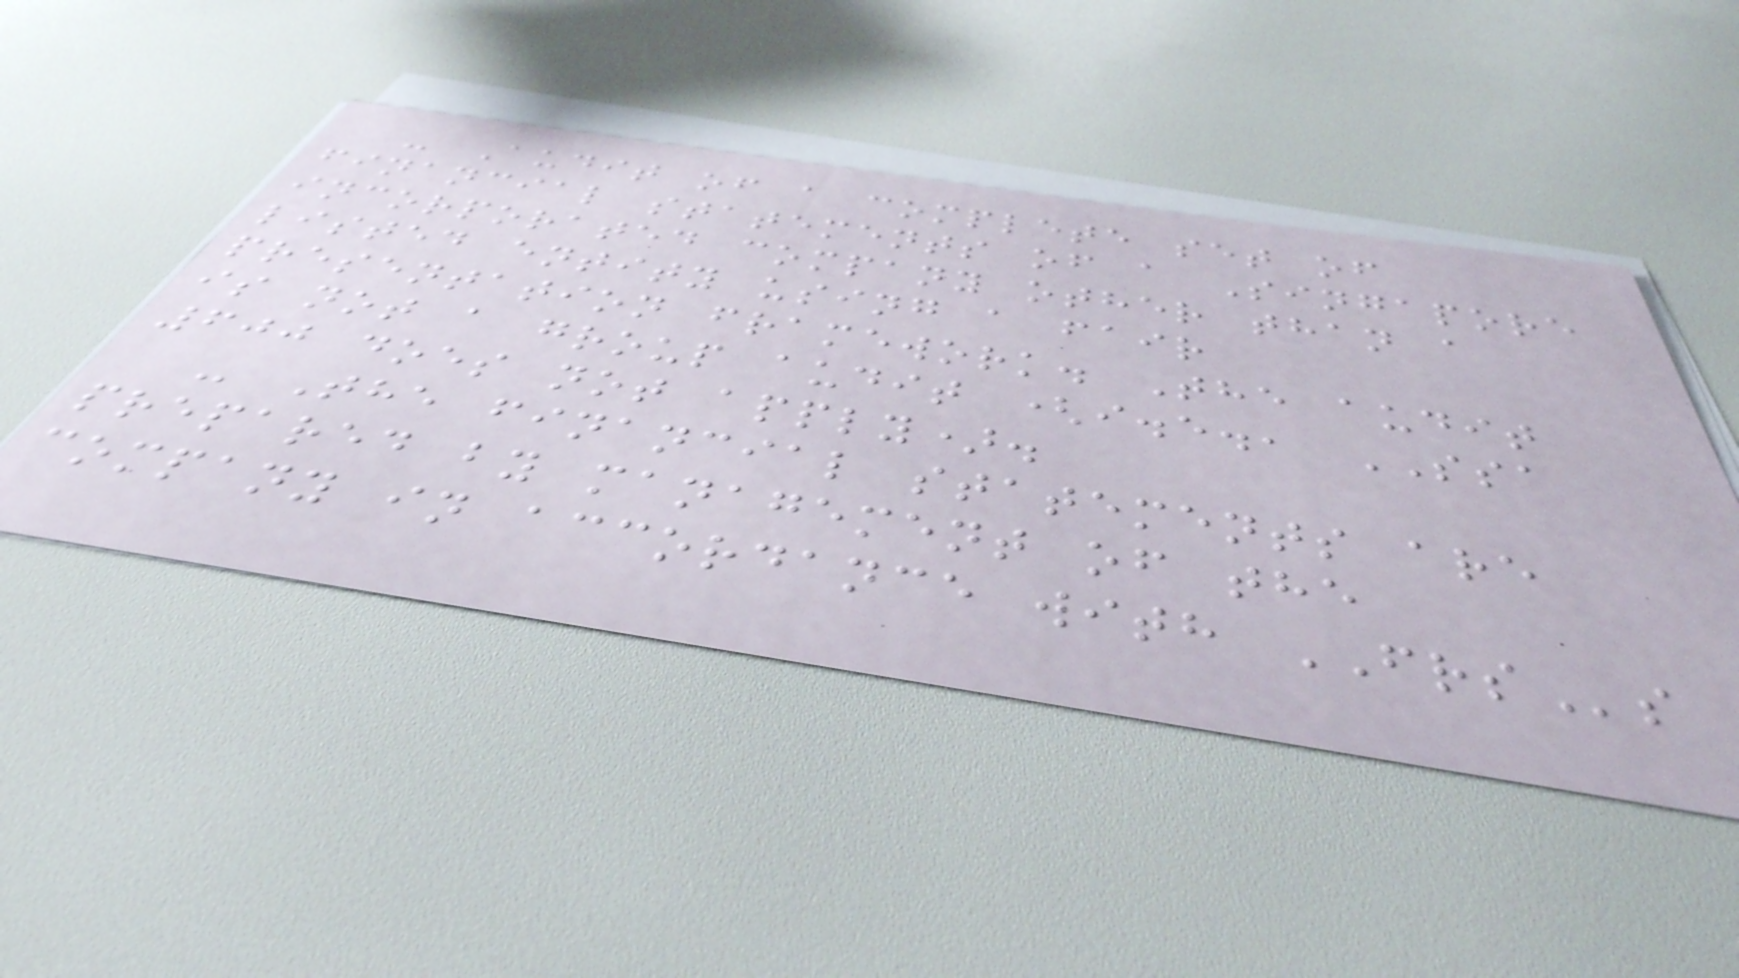- Audit of a complete set of
financial statements of a Singapore
incorporated company other than a
listed entity using a fair
presentation framework. The audit
is not a group audit (i.e., SSA
600 does not apply).
- The financial statements are
prepared by management of the
company in accordance with FRSs
